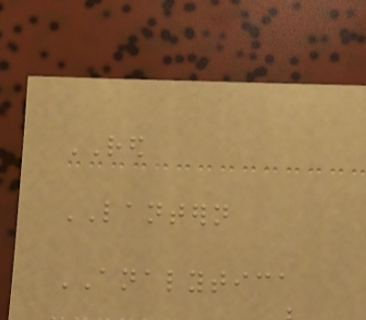RED
LANTERN
ANALYTICA
